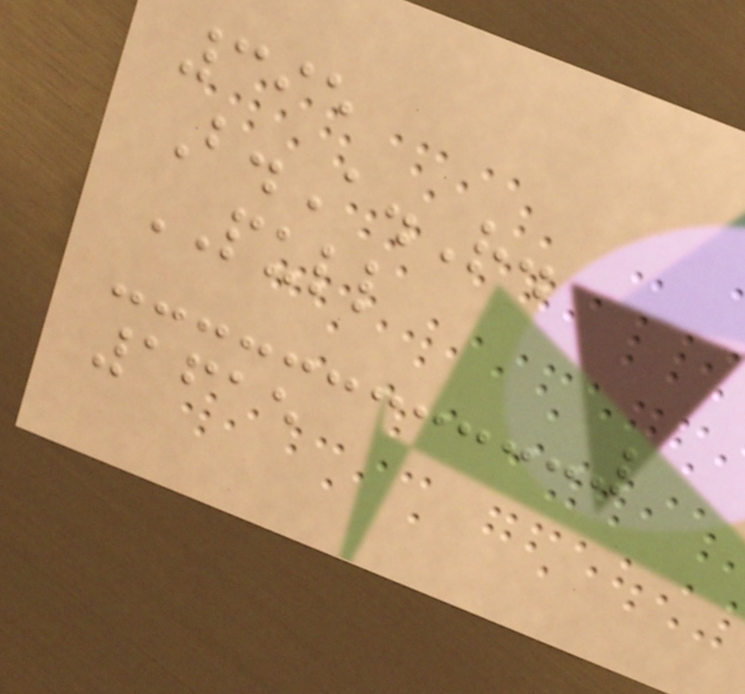395
B.A.R.
PULL
1615
